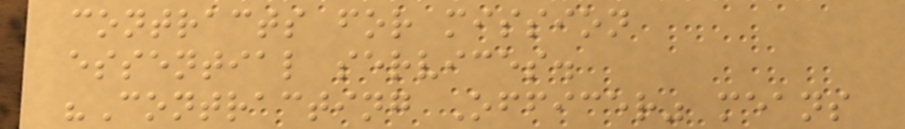contracts for mission
essential services.
"Contracting Officer" means
